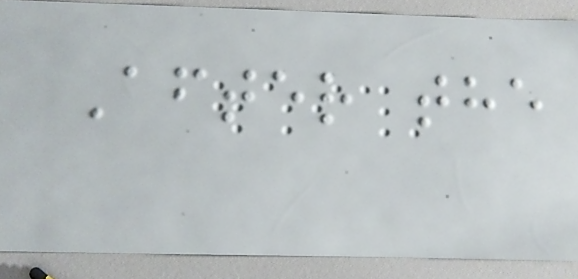After the
